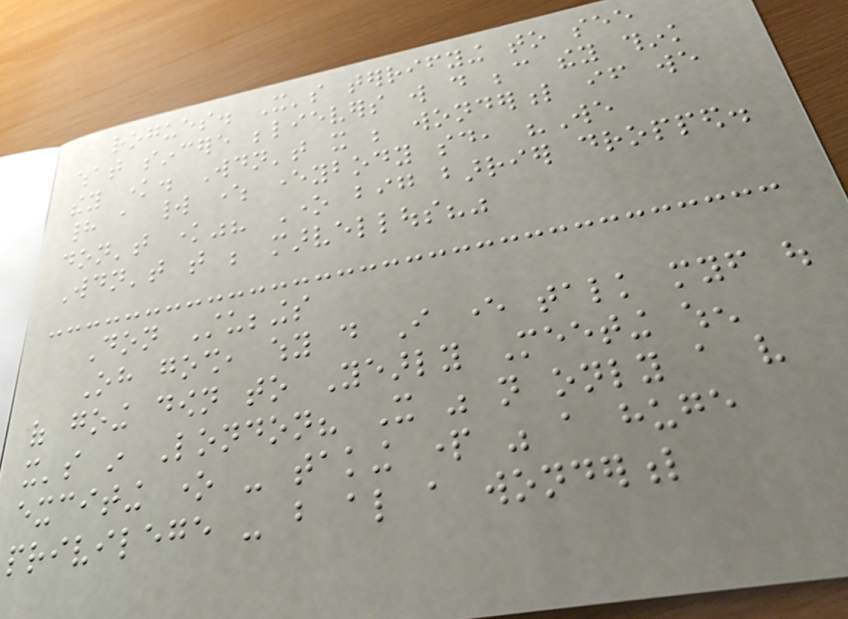rogues. It's terrifying to see
what sincere believers will do because they think
they know. Wouldn't it be wonderful if we
had a world where everybody said, "We
don't know"? One big barrier dropped.
Wouldn't that be marvellous?"
Don Stubbings
Oh gosh, why do I ever talk myself out
of going down to Yearly Meeting when
it's in London? It was not only a very
exciting one - taking part was a huge
privilege - but also a wonderful
